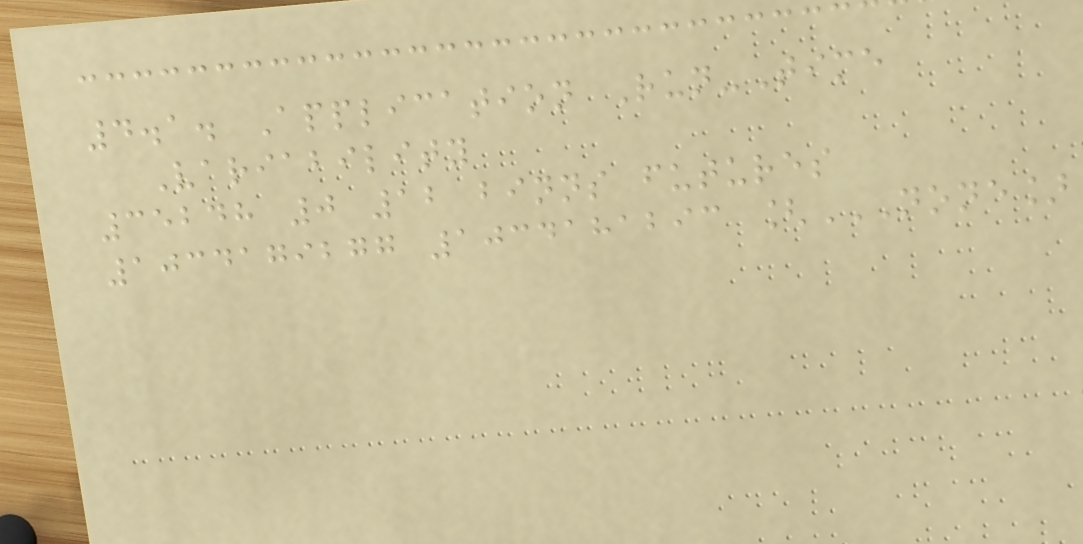4.1. Application Run-Time
Variability
35248 0 12 binns futures
1034179277 1034181293 [NONE]
